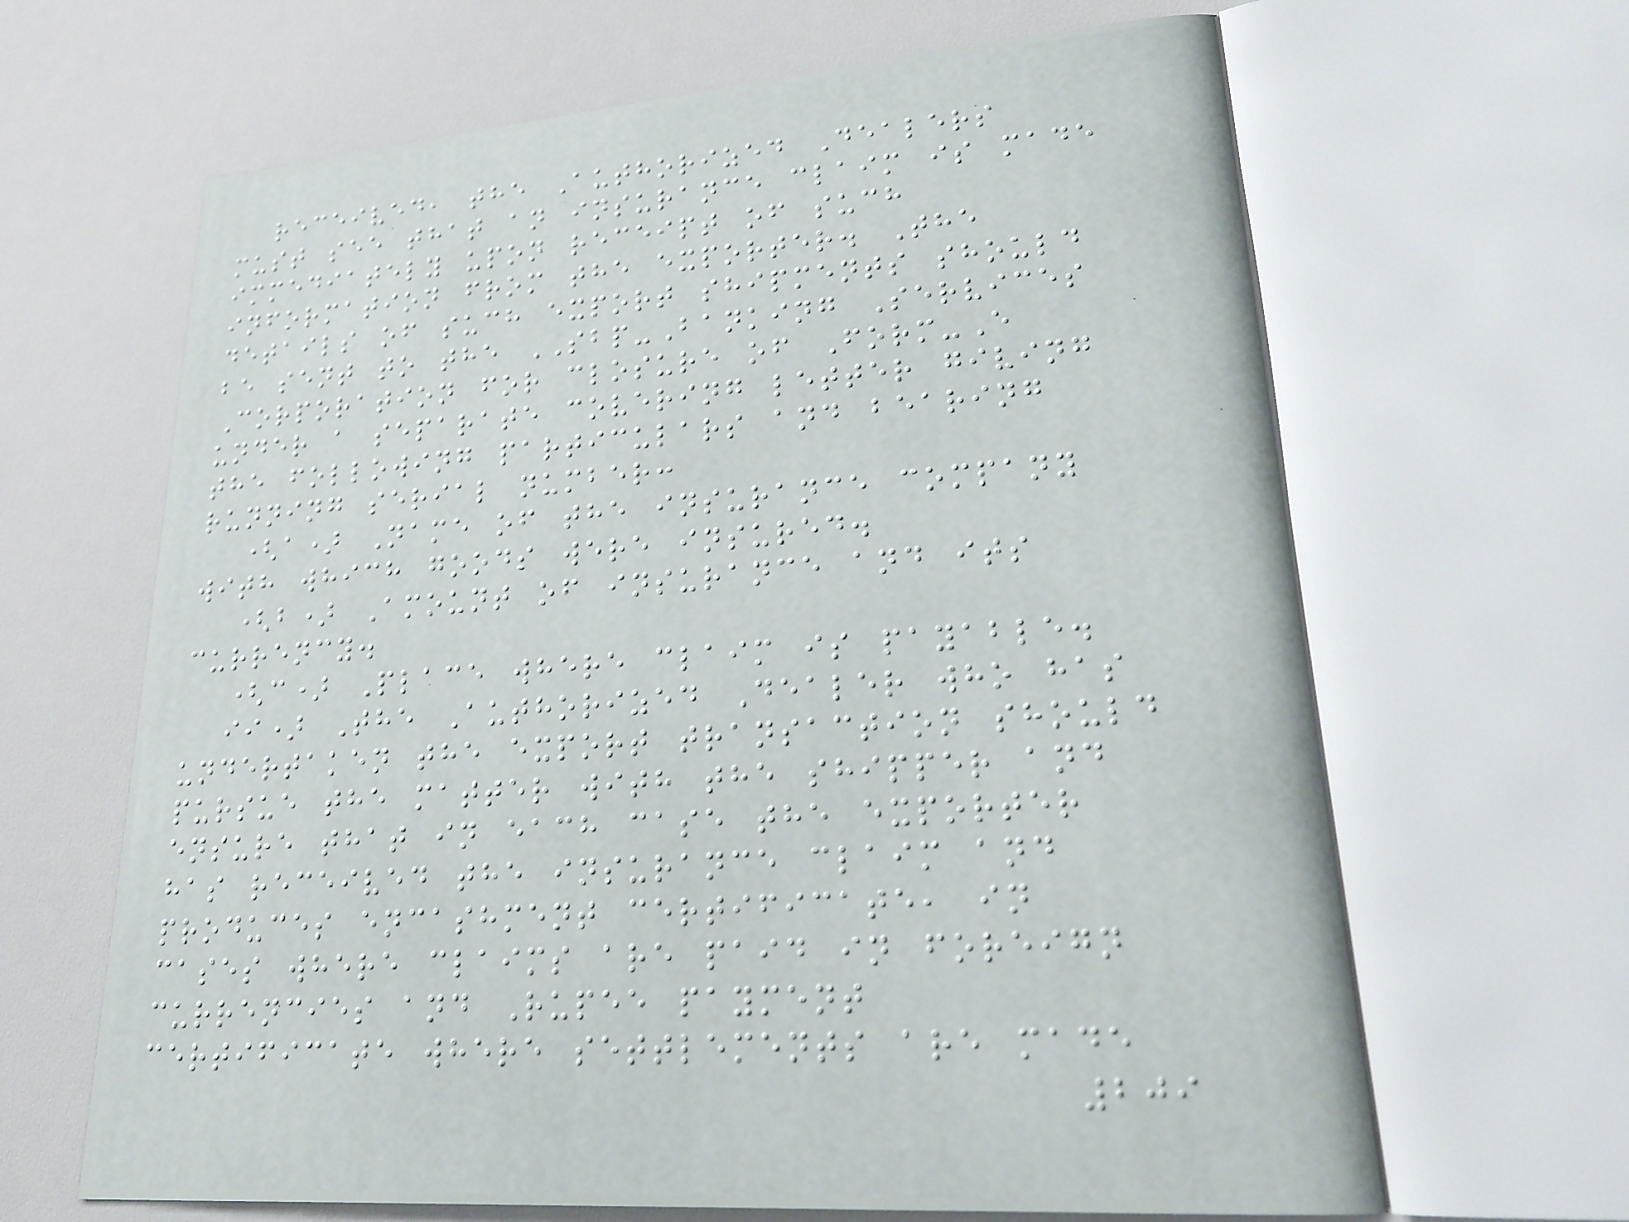received, the Authorized Dealers
must see that an insurance claim is made
immediately upon receipt of such
information from the exporter. The
details of such export shipments should
be sent to the SBP-Banking Services
Corporation for closure of Form-E
under a separate covering letter giving
the following particulars and bearing
running serial number:
(a) Name of the insurance company
with which goods were insured.
(b) Amount of insurance and its
currency.
(c) Place where claim is payable.
ii) The Authorized Dealer who has
undertaken the export transaction should
pursue the matter with the shipper and
ensure that in each case the exporter
has received the insurance claim and
produces encashment certificate, in
cases where claims are paid in foreign
currencies and Rupee payment
certificate where settlements are made
209
